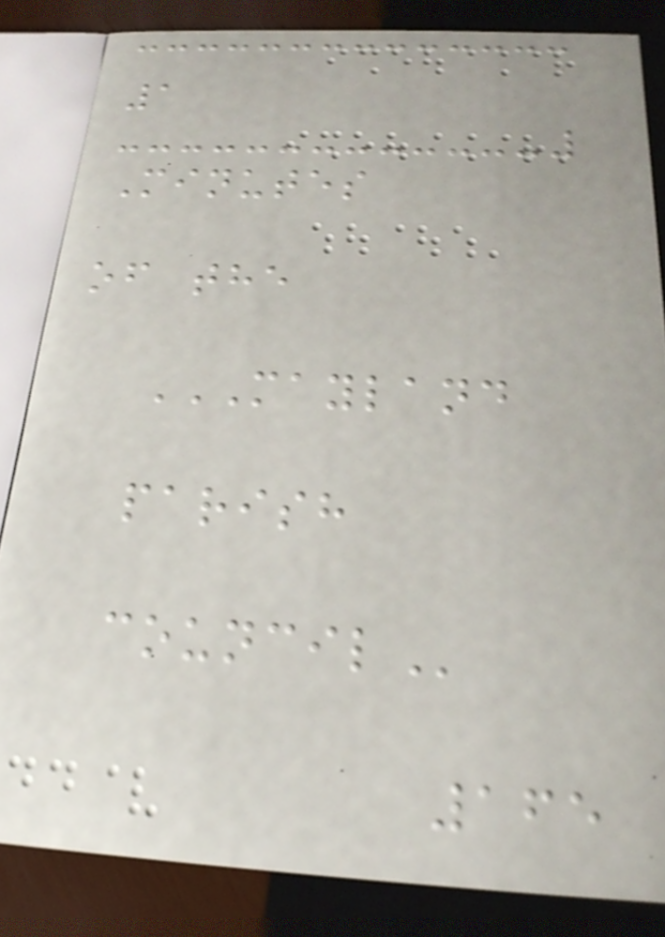1
Minutes
of the
MAYLAND
PARISH
COUNCIL
165
